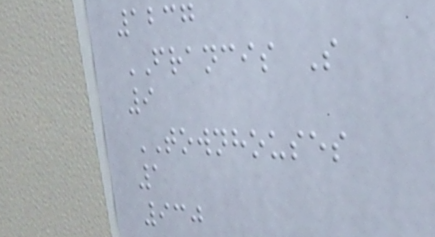1237
FRANCIS S
9
TOWNHOUSES
1
930
